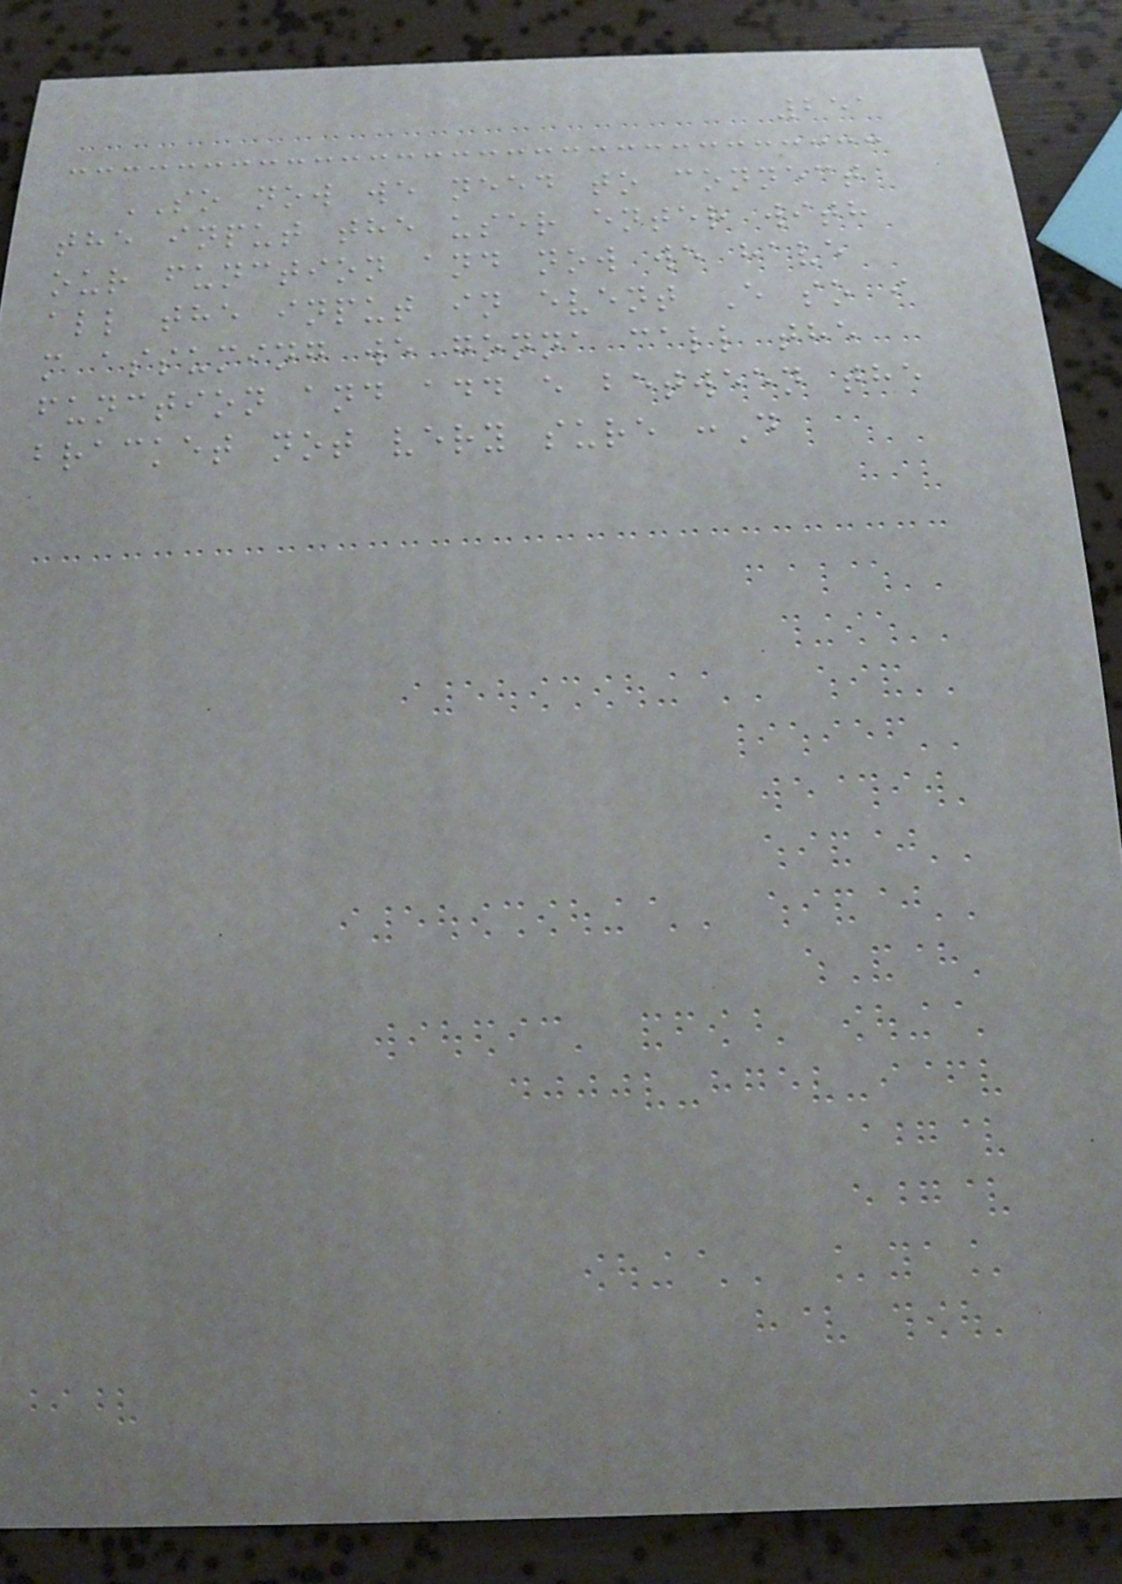251
SO now we need to connect
the input the user enter with
our function and now we have
all the input in event E so i
m assuming we gonna call the
function and add e between the
bracket not very sure :D
